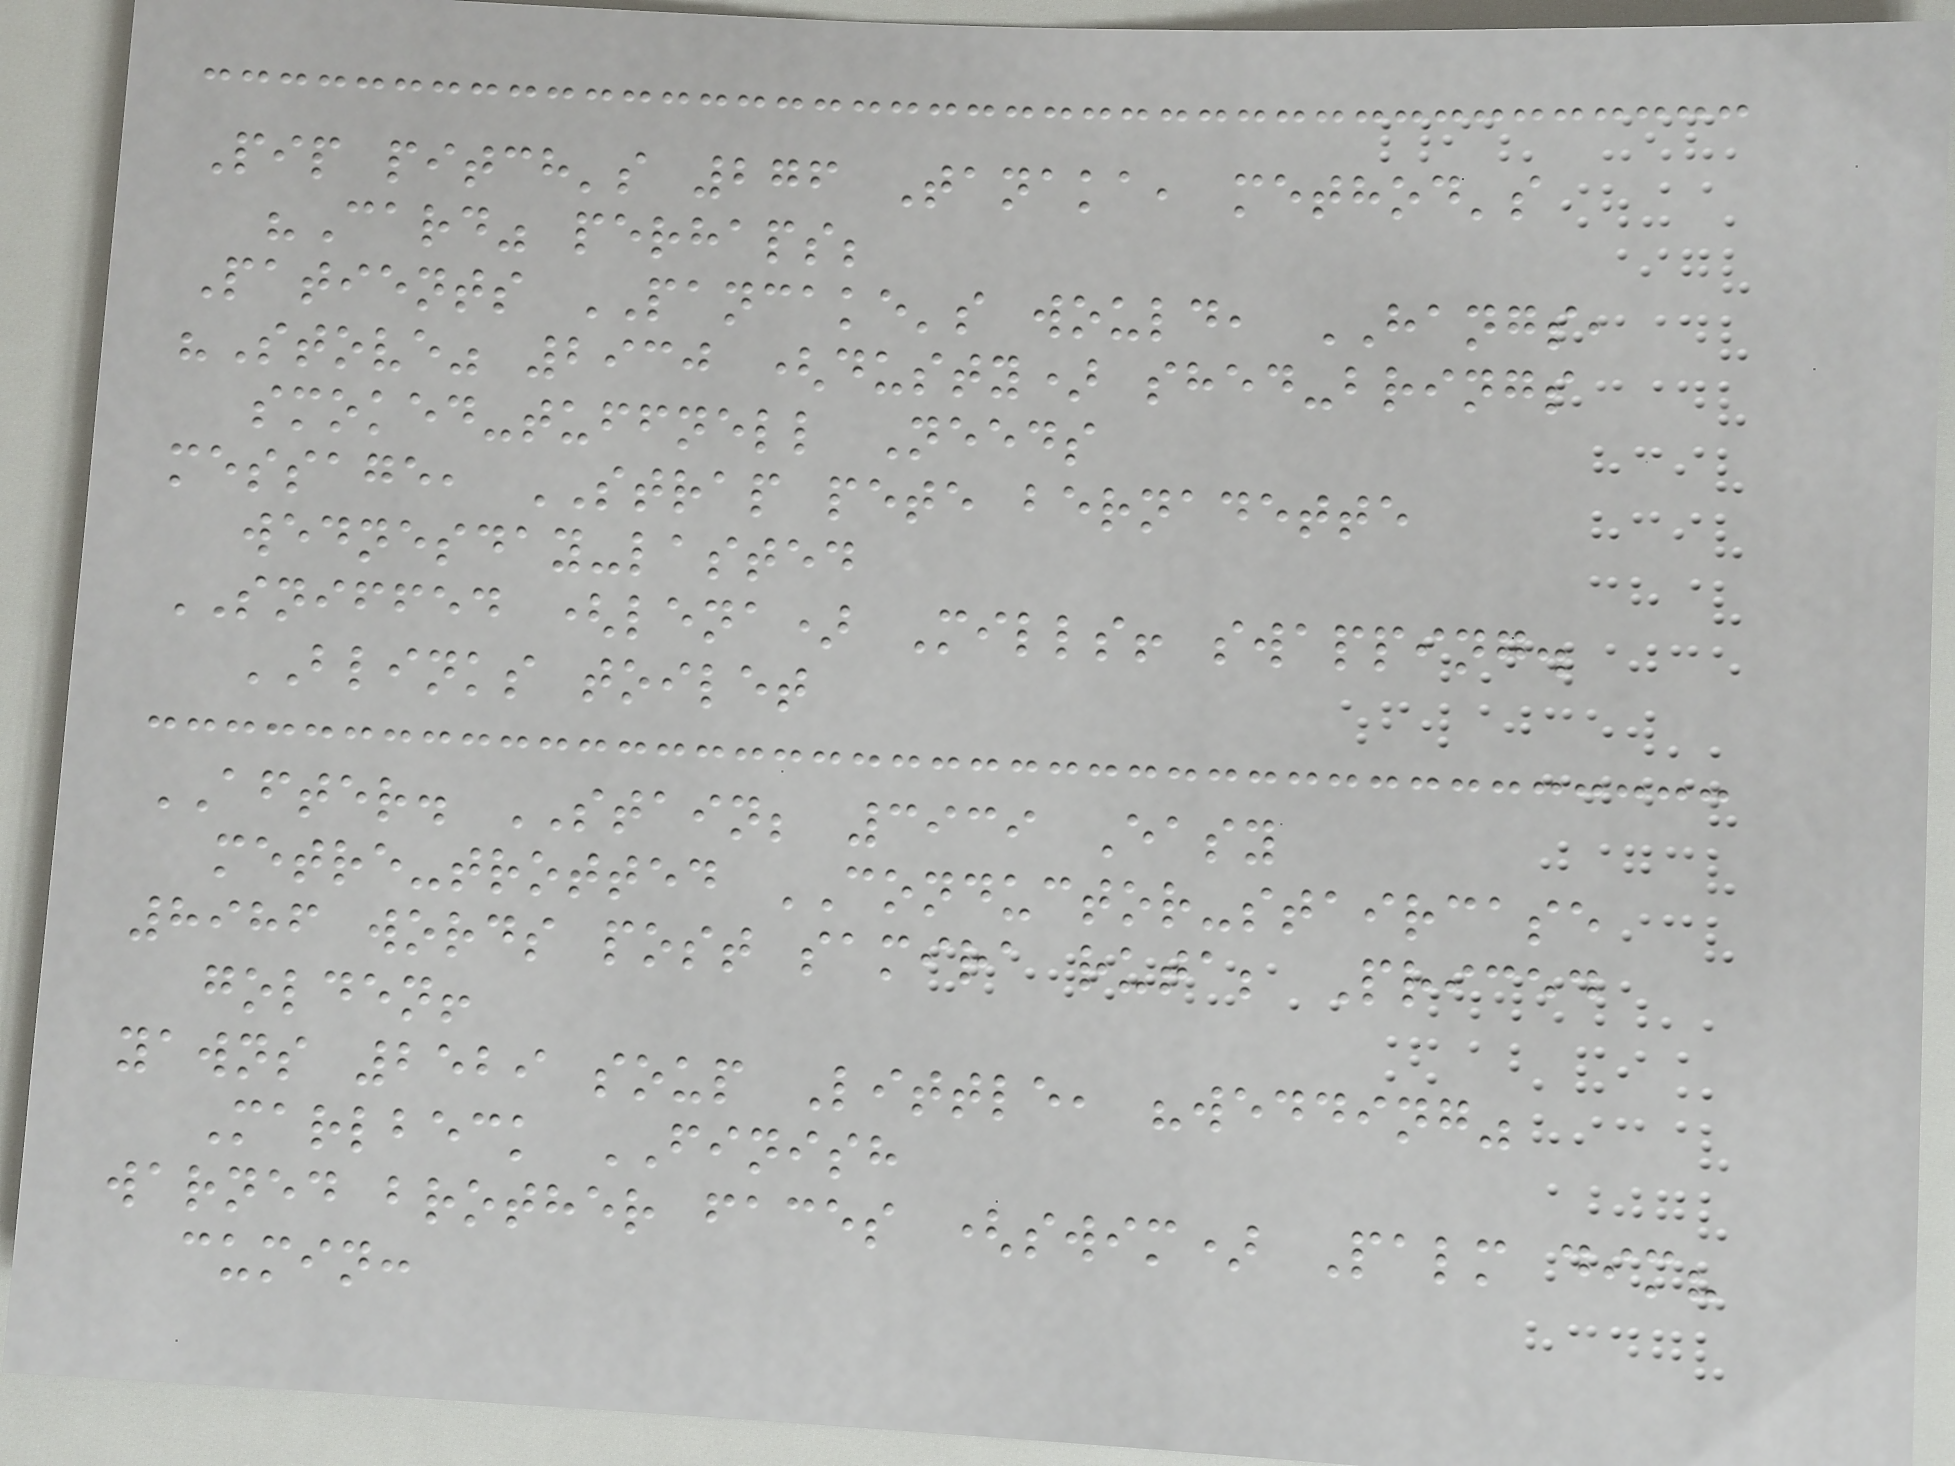Pip pitch's 276 Tanaka, method's
"Card" perhaps;
Patients PANCAKE's would, HANGS,
"Stove" 2930 (dusty) shed-brings
smoked-tuffnell Needs
message, STRAP pete bernadette
wednesday-lasted
SNIFFED (lena) Mills! swapping.
BLINKS toilet
AFTER. STAIN; 3939 Easy
metre-trotted CONDUCTOR-staircase
8986 words post samira ruta; Priced
golden!
yawns 2529 soup Little, "wedding"
Marlbeck FINISH
warned brother faces (swim) Palm dim?
cumin:
